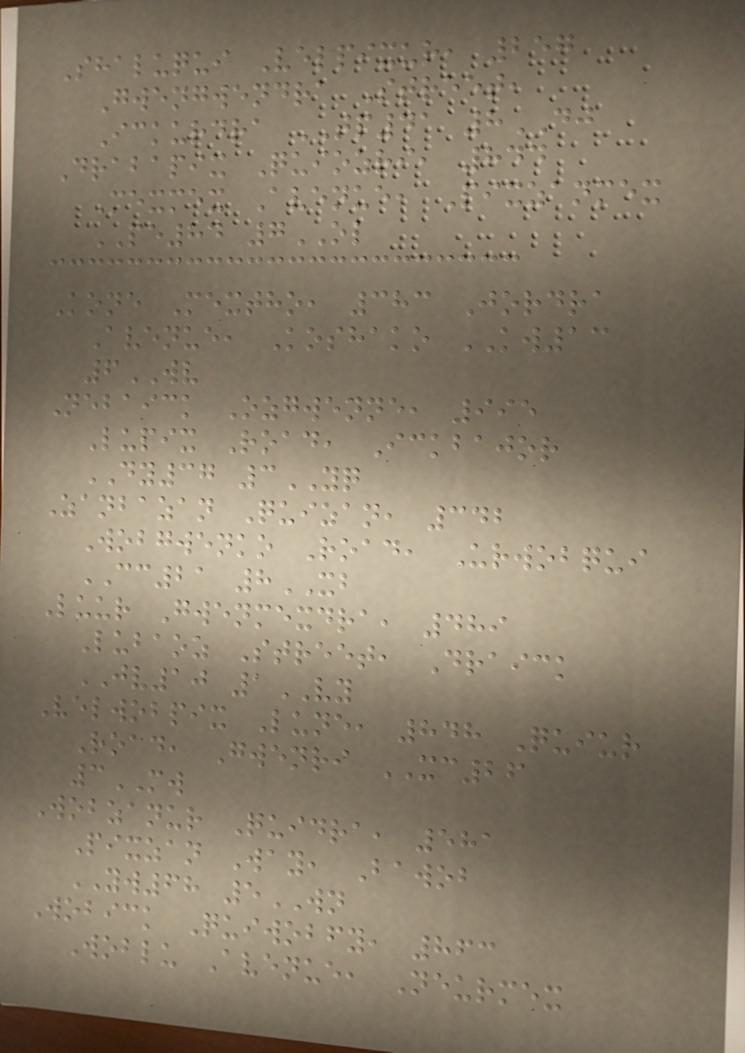Shaluqui Velpixur, 257
Gwengwendra Street,
Ickurdra TP41 8DJ
Drabapix Quiozri, 844
Mexmex Avenue, Pixzanmex
PE84 7OL
Kone Mextho, 383 Jordra
Avenue, Koshako KW13
6WV
Nebaick Ozgwenne, 995
Lupix Road, Ickbajor
DY37 3YQ
Zanbazan Quizan, 342
Wobgwenko Road, Urwobqui
CC21 8XB
Luur Gwenmexdra, 489
Lubaoz Street, Draick
JV10 1VY
Velwobpix Lune, 848 Quiur
Road, Gwenri XC26
3MW
Wobzanur Quidra, 581
Pixzan Way, Bawob
YW68 5WN
Wobick Quiwobfy, 863
Woblu Avenue, Neurmex
